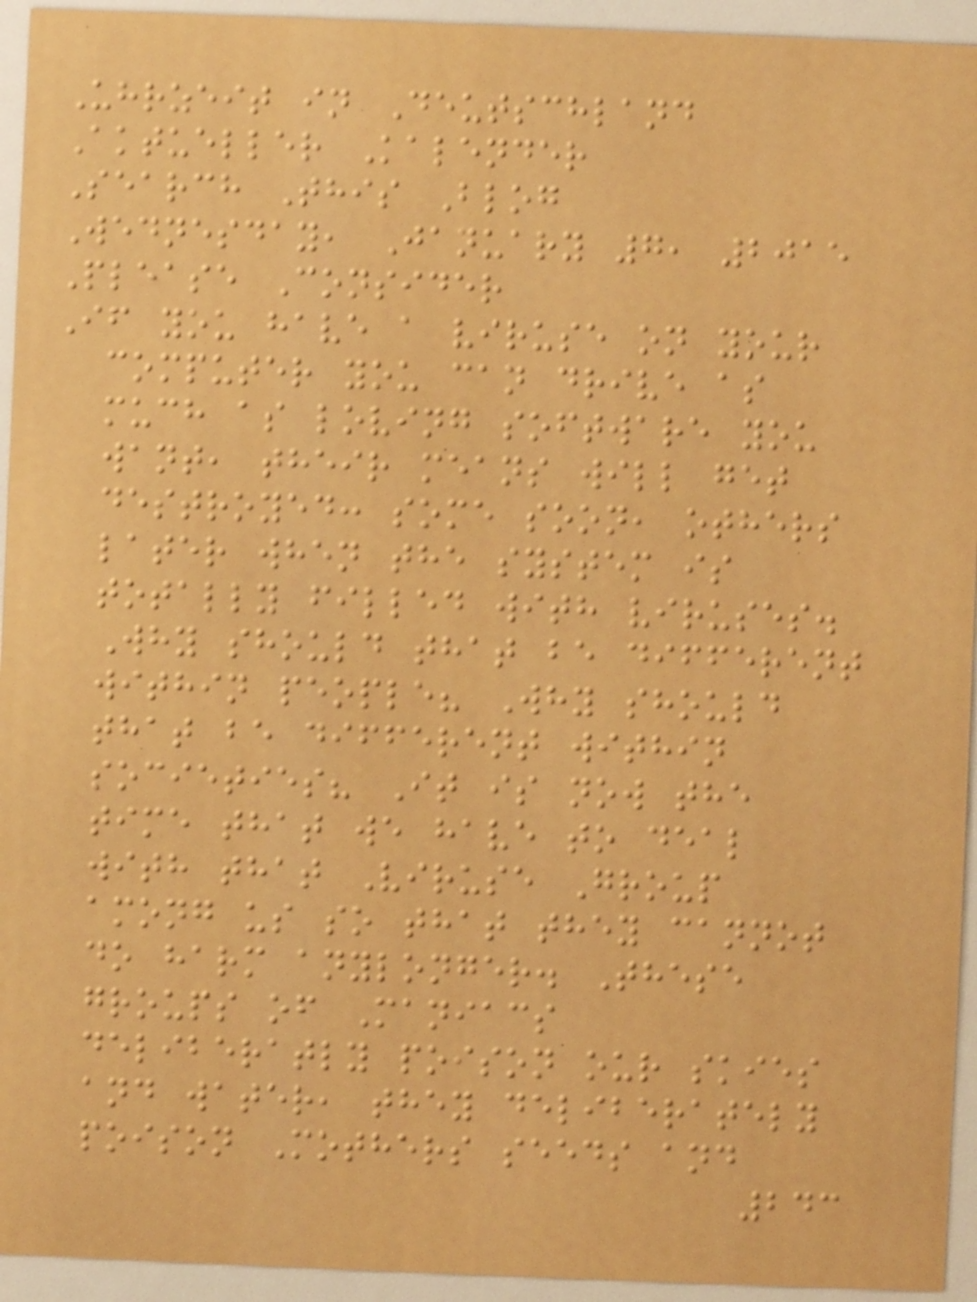Uhrzeit in Deutschland
Aktueller Kalender
Search This Blog
Wednesday, January 7, 2015
Please Consider
If you have a viruse on your
computer you can drive as
much as loving software you
want, their means will get
destroyed: some soon, others
later when the system is
totally filled with viruses.
Why should that be different
within people? Why should
that be different within
societies? It is now the
time that we have to deal
with that Viruse Group
among us so that they cannot
do harm anylonger. These
groups of Maniacs
deliberatly poison our skies
and water, they deliberately
poison Mothers seeds and
243
